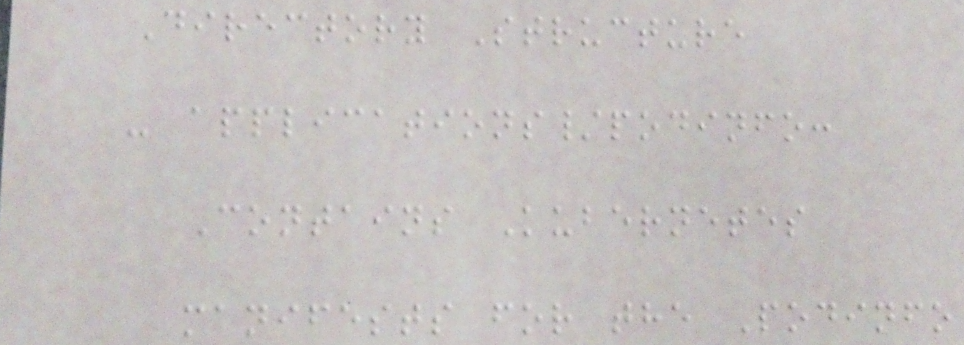Directory Structure
- applications/podinfo:
Contains Kubernetes
manifests for the Podinfo
